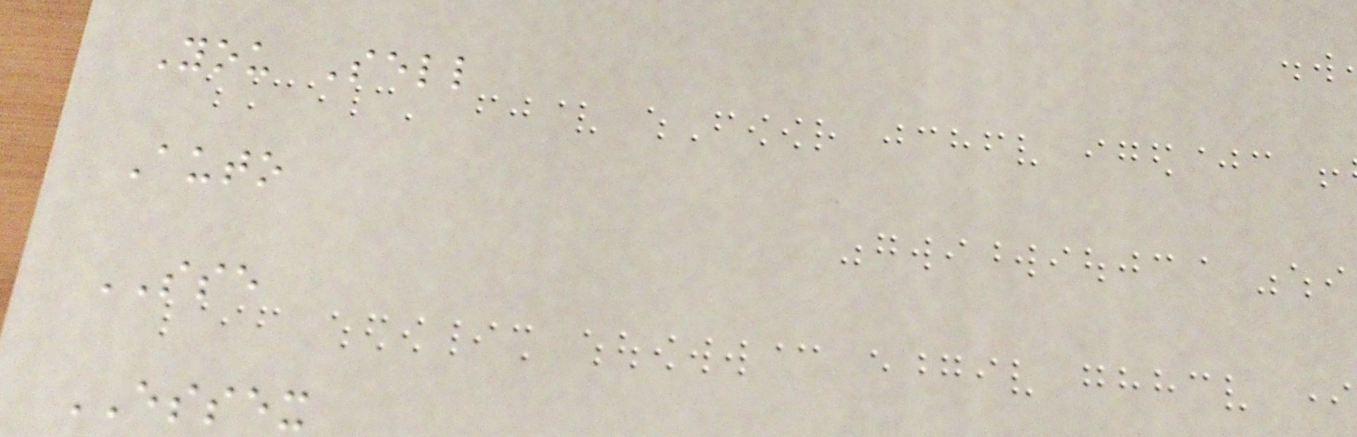You Sell
Auto
SSE
ESSEX
